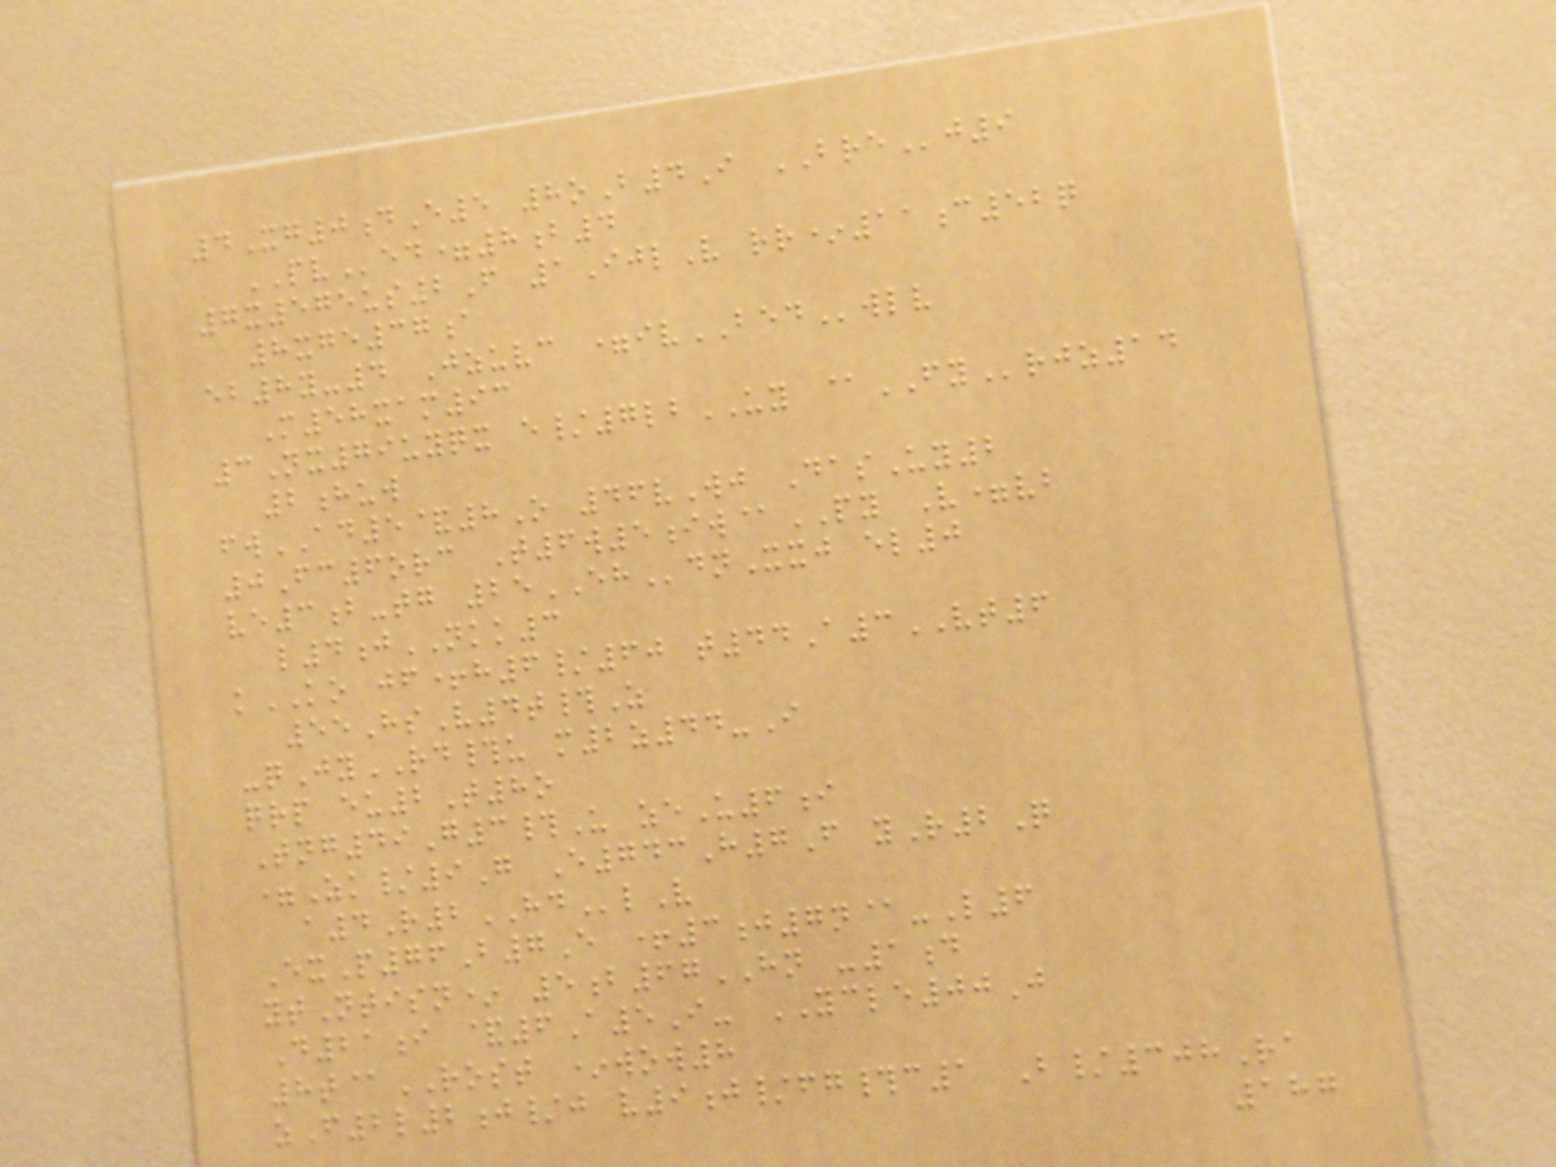4Xg0dE5 8oB4I BREj9
PVed=8b4
7x575us2F 1IjlV rr*11c52q
8xge37a
eb8y-4 Jzuvc =ivBEDwlv
M58xam93
3Nx79uyqx e/7lbUY @FYrjz14
2huw
fwAD5&8O 46vWj DasUy2
0Fc6orc T6w5iw@PY V=vb
ve3b-tg 25EHdnXxj el0
l4jNKK3
kKO jf+h6/60 t44A3VT6
55HsV4t#Z
-qJyRD#u m2z44-I
qrp eu2T8o
Tng49G3#U zeU6i
=Zk/9G E743H7F yR2Q
a4R2HDlV
ExP76B7E +3j7n@-L6
ytNtisn* 5b67HN -1d
D21i &6A5I- YCLE00J
8t@ROST *wow8
zF2l2j/j v9j/fg#c1 B/308Ra
187
